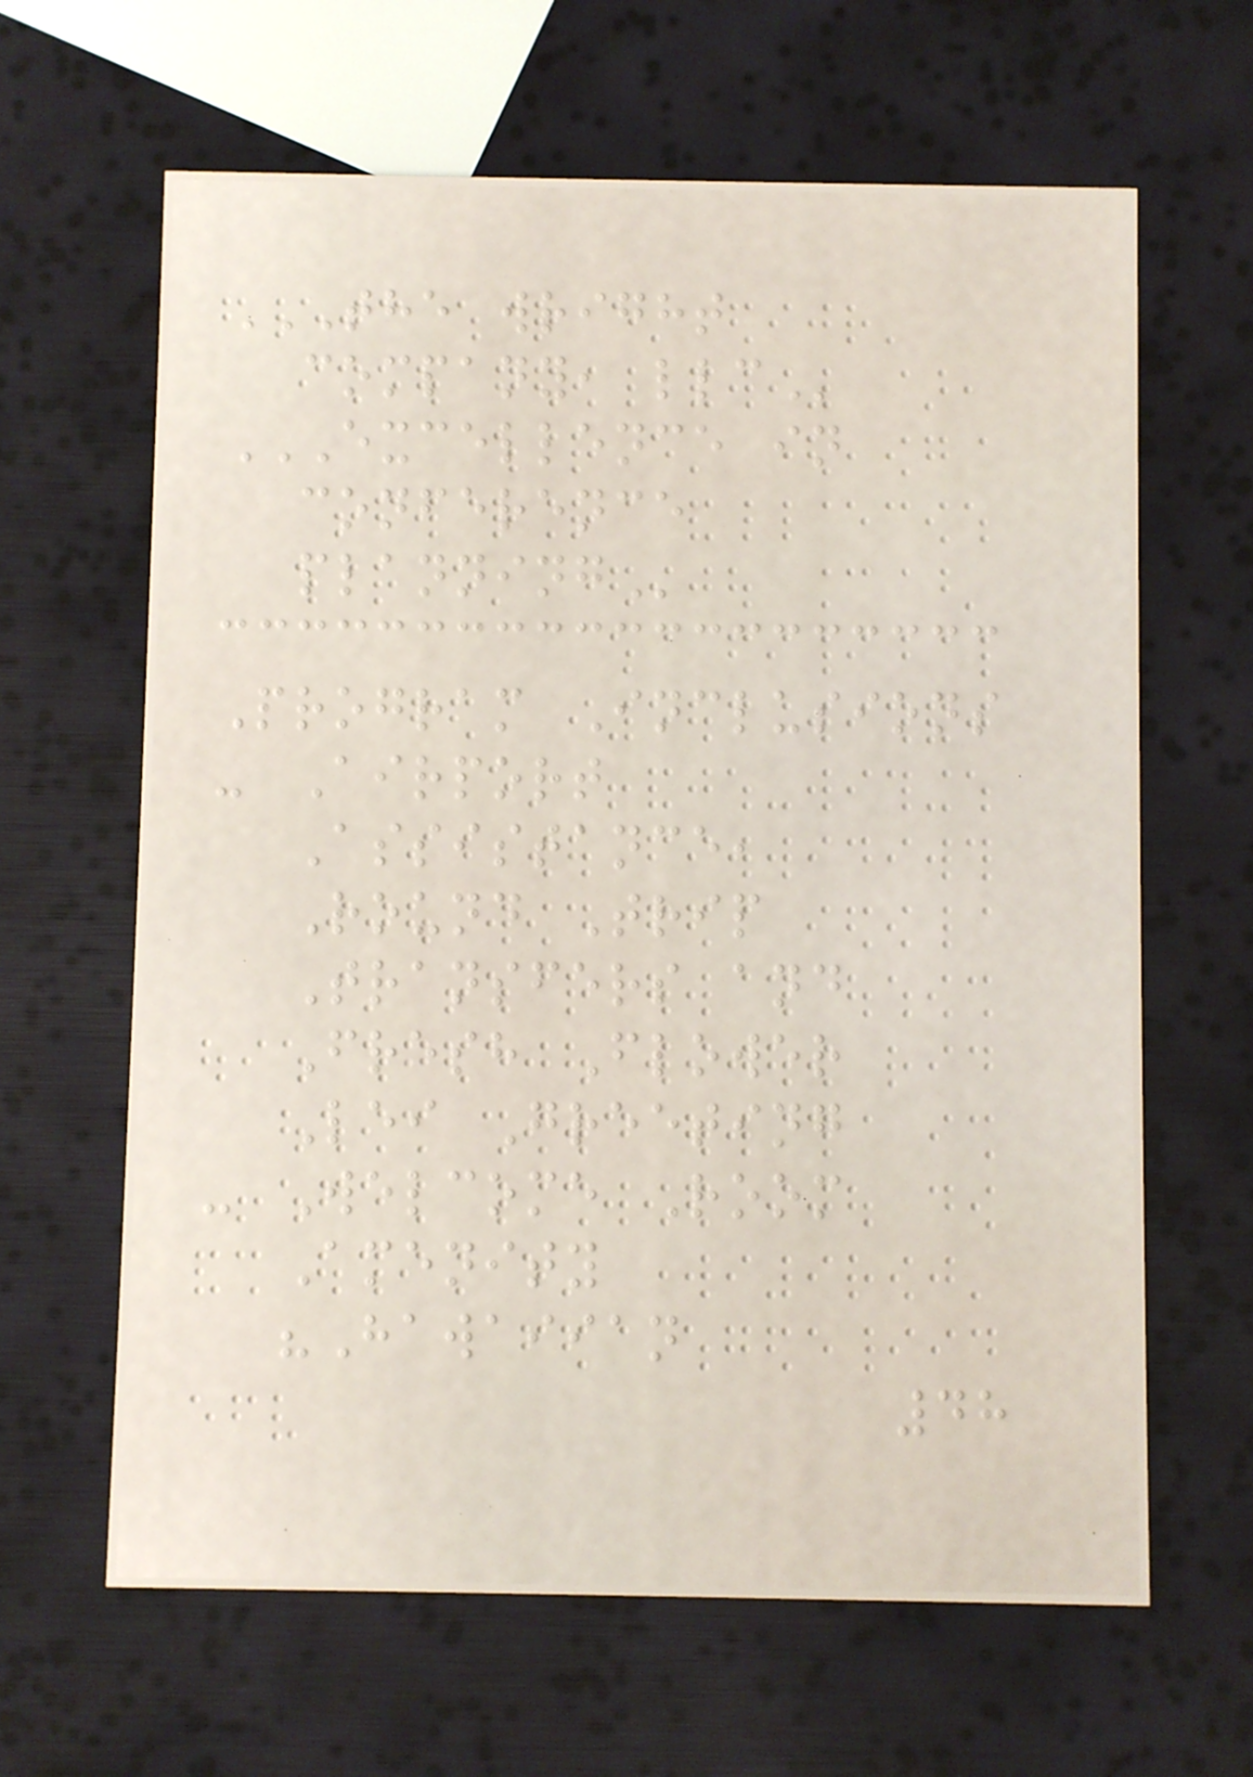THE WRIGHT
COMPANY, LLC
EXCELLENCE IN
CONFERENCE
PLANNING
Program Inclusions
- Airport
Assistance,
Round Trip
Transfers and
Fresh Flower
Lei Greeting
- Welcome Room
Amenity
"Hawaiian
48
